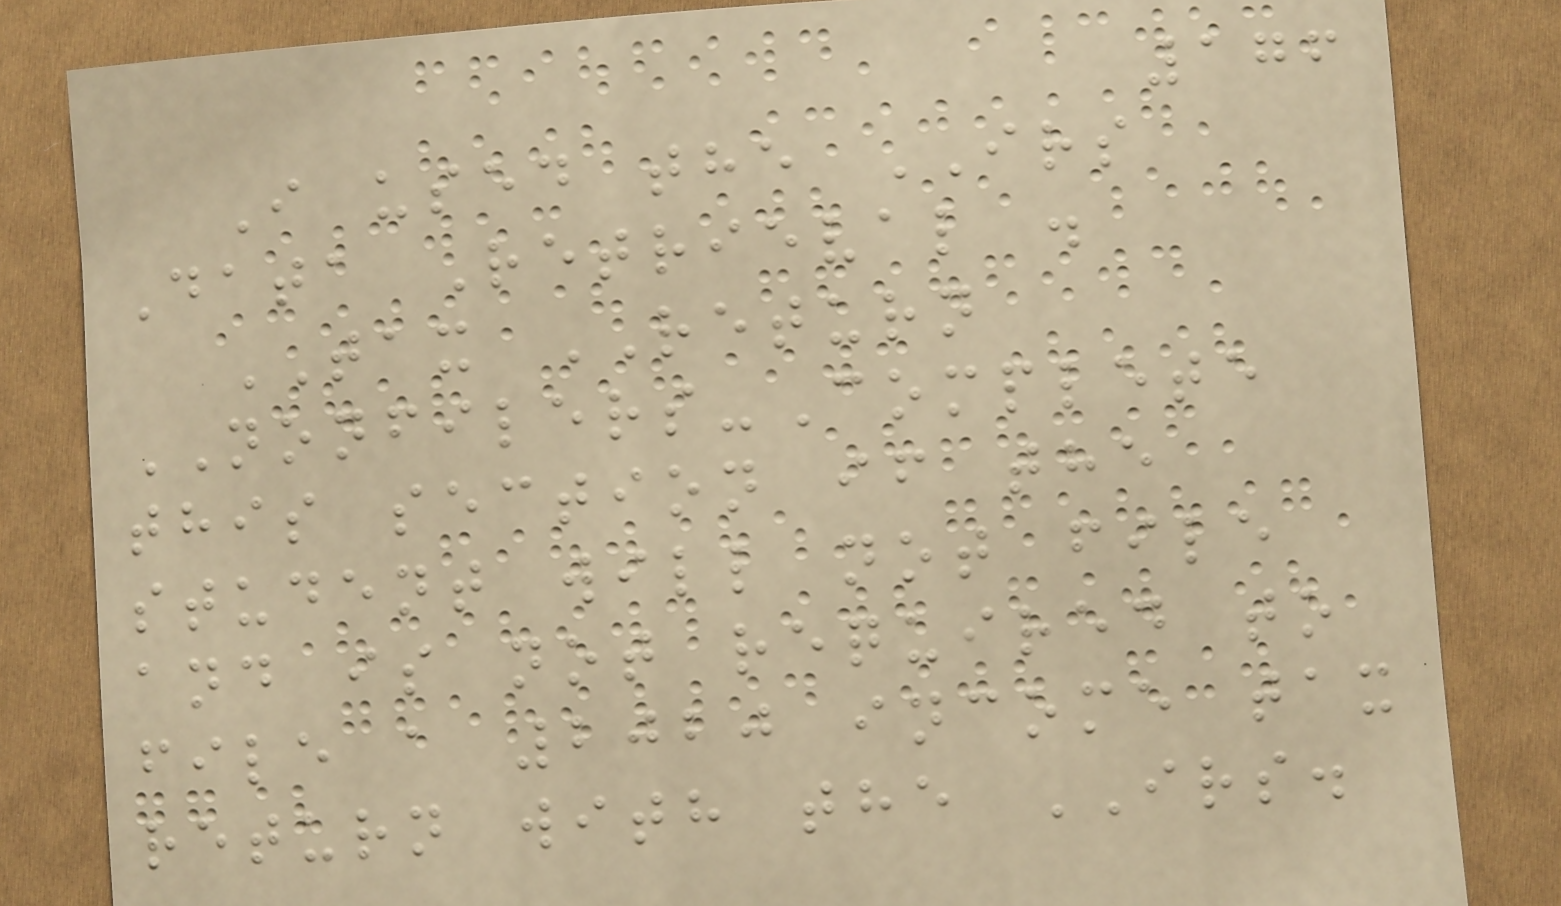176
I used the IRS
Data Retrieval .
TAX RETURN
NONFILERS-Complete
this section if the
student will not file
and is not required to
file a 2020 income tax
return with the IRS.
